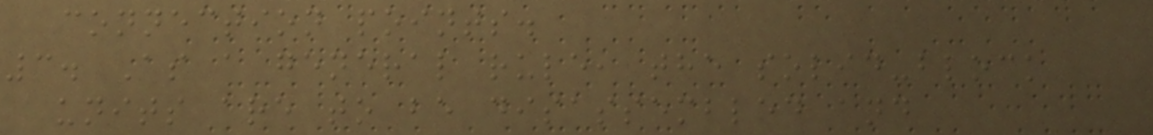connection points.
3. As a general rule, the solid-block
units are to be disassembled and
